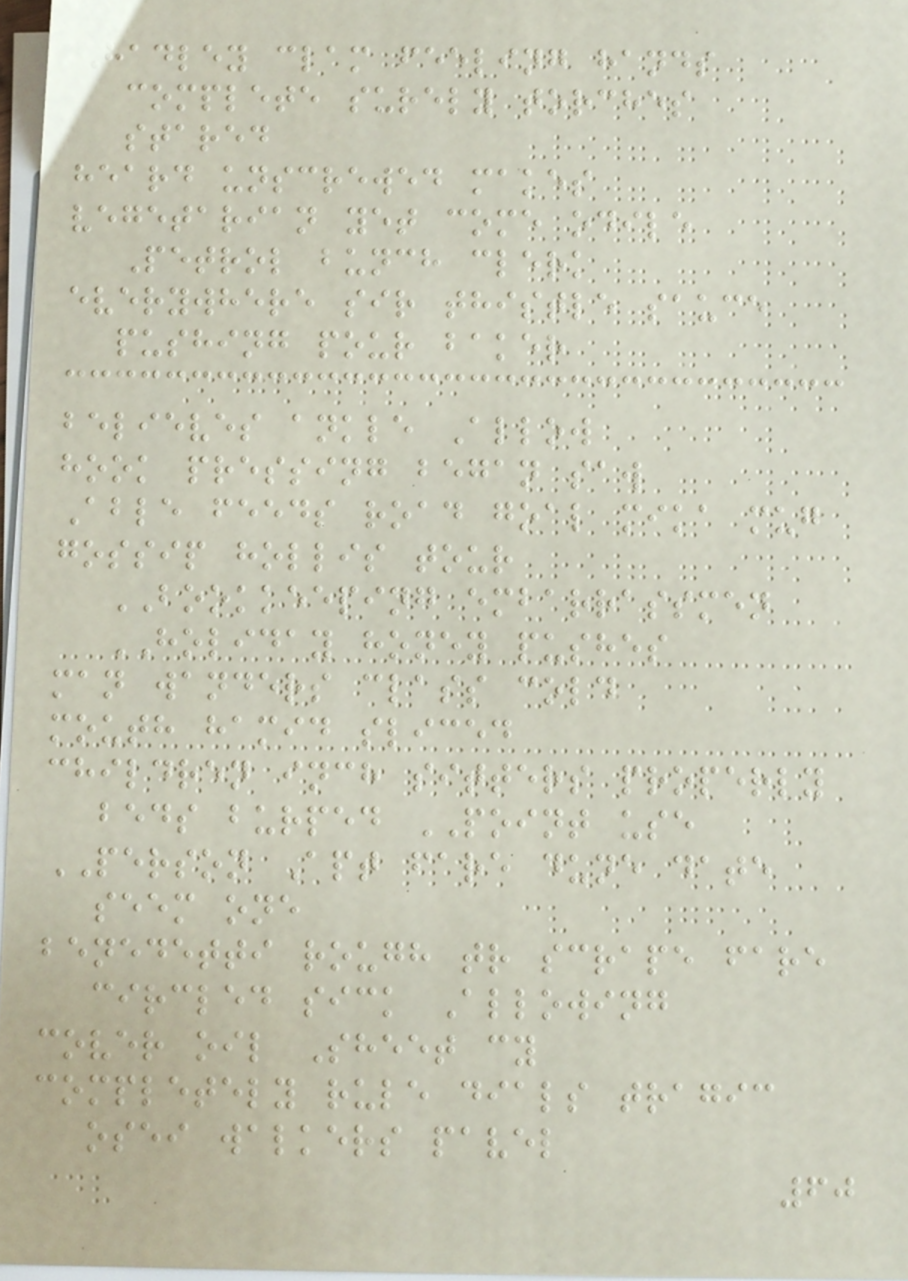Hadley clam feeling hands
complete surely torches
stared
heard unscrewed makes
vegetarian yet come odile
Petrol bunch clerk
everywhere sir thistle sauce
pushing pour baker
believes ankle Allow
hook pressing began saw
Able feeds road goal mika mug
gossip hollis tour
BOOKKEEPING embarrassmen
HOLIDAY honey pushes
man wanders class cold
mouth hamid sliced
children inch sitters properly
beds burped POINT use
PERSON Apt fare dune date
seem one
benedetti rough tr scrape fare
circled sick Allowing
cover oil Sheet cy
completely rule dials tragic
osei walkers pavel
60
